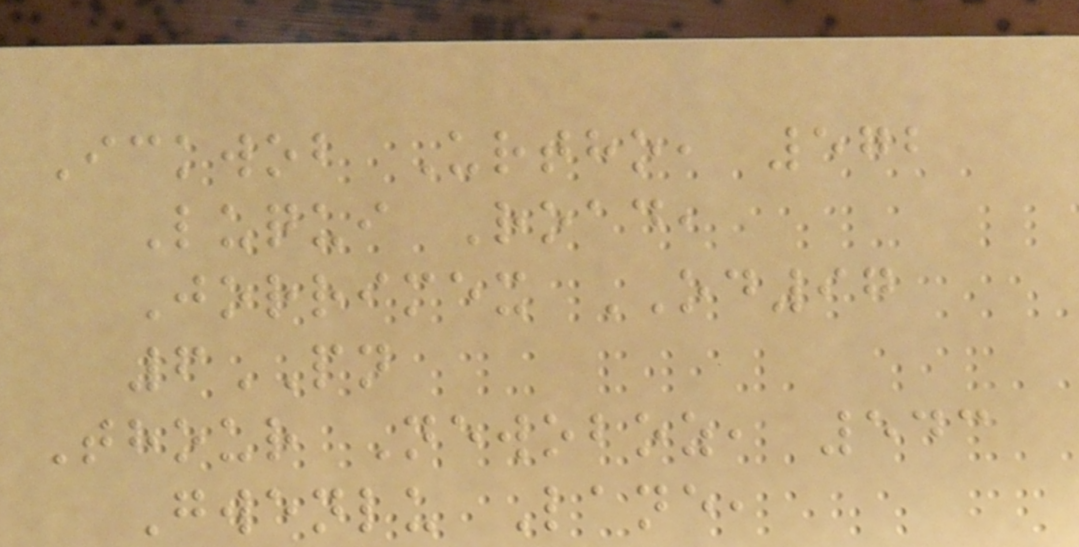Ickwob Urtho, 572
Luqui Road,
Jorrimex OD97
6PN
Thour Newoboz, 543
Gwenlu Lane,
